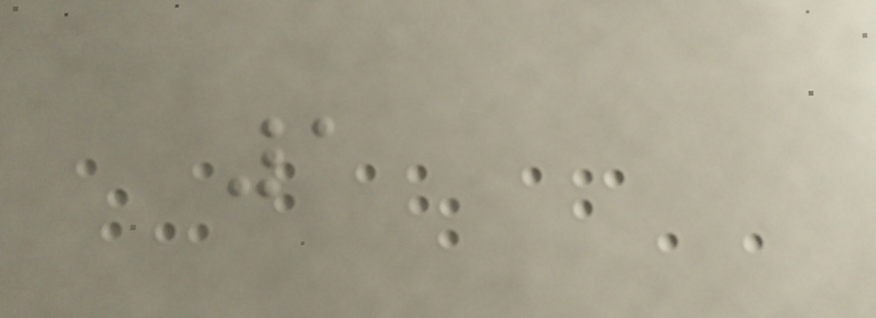1
